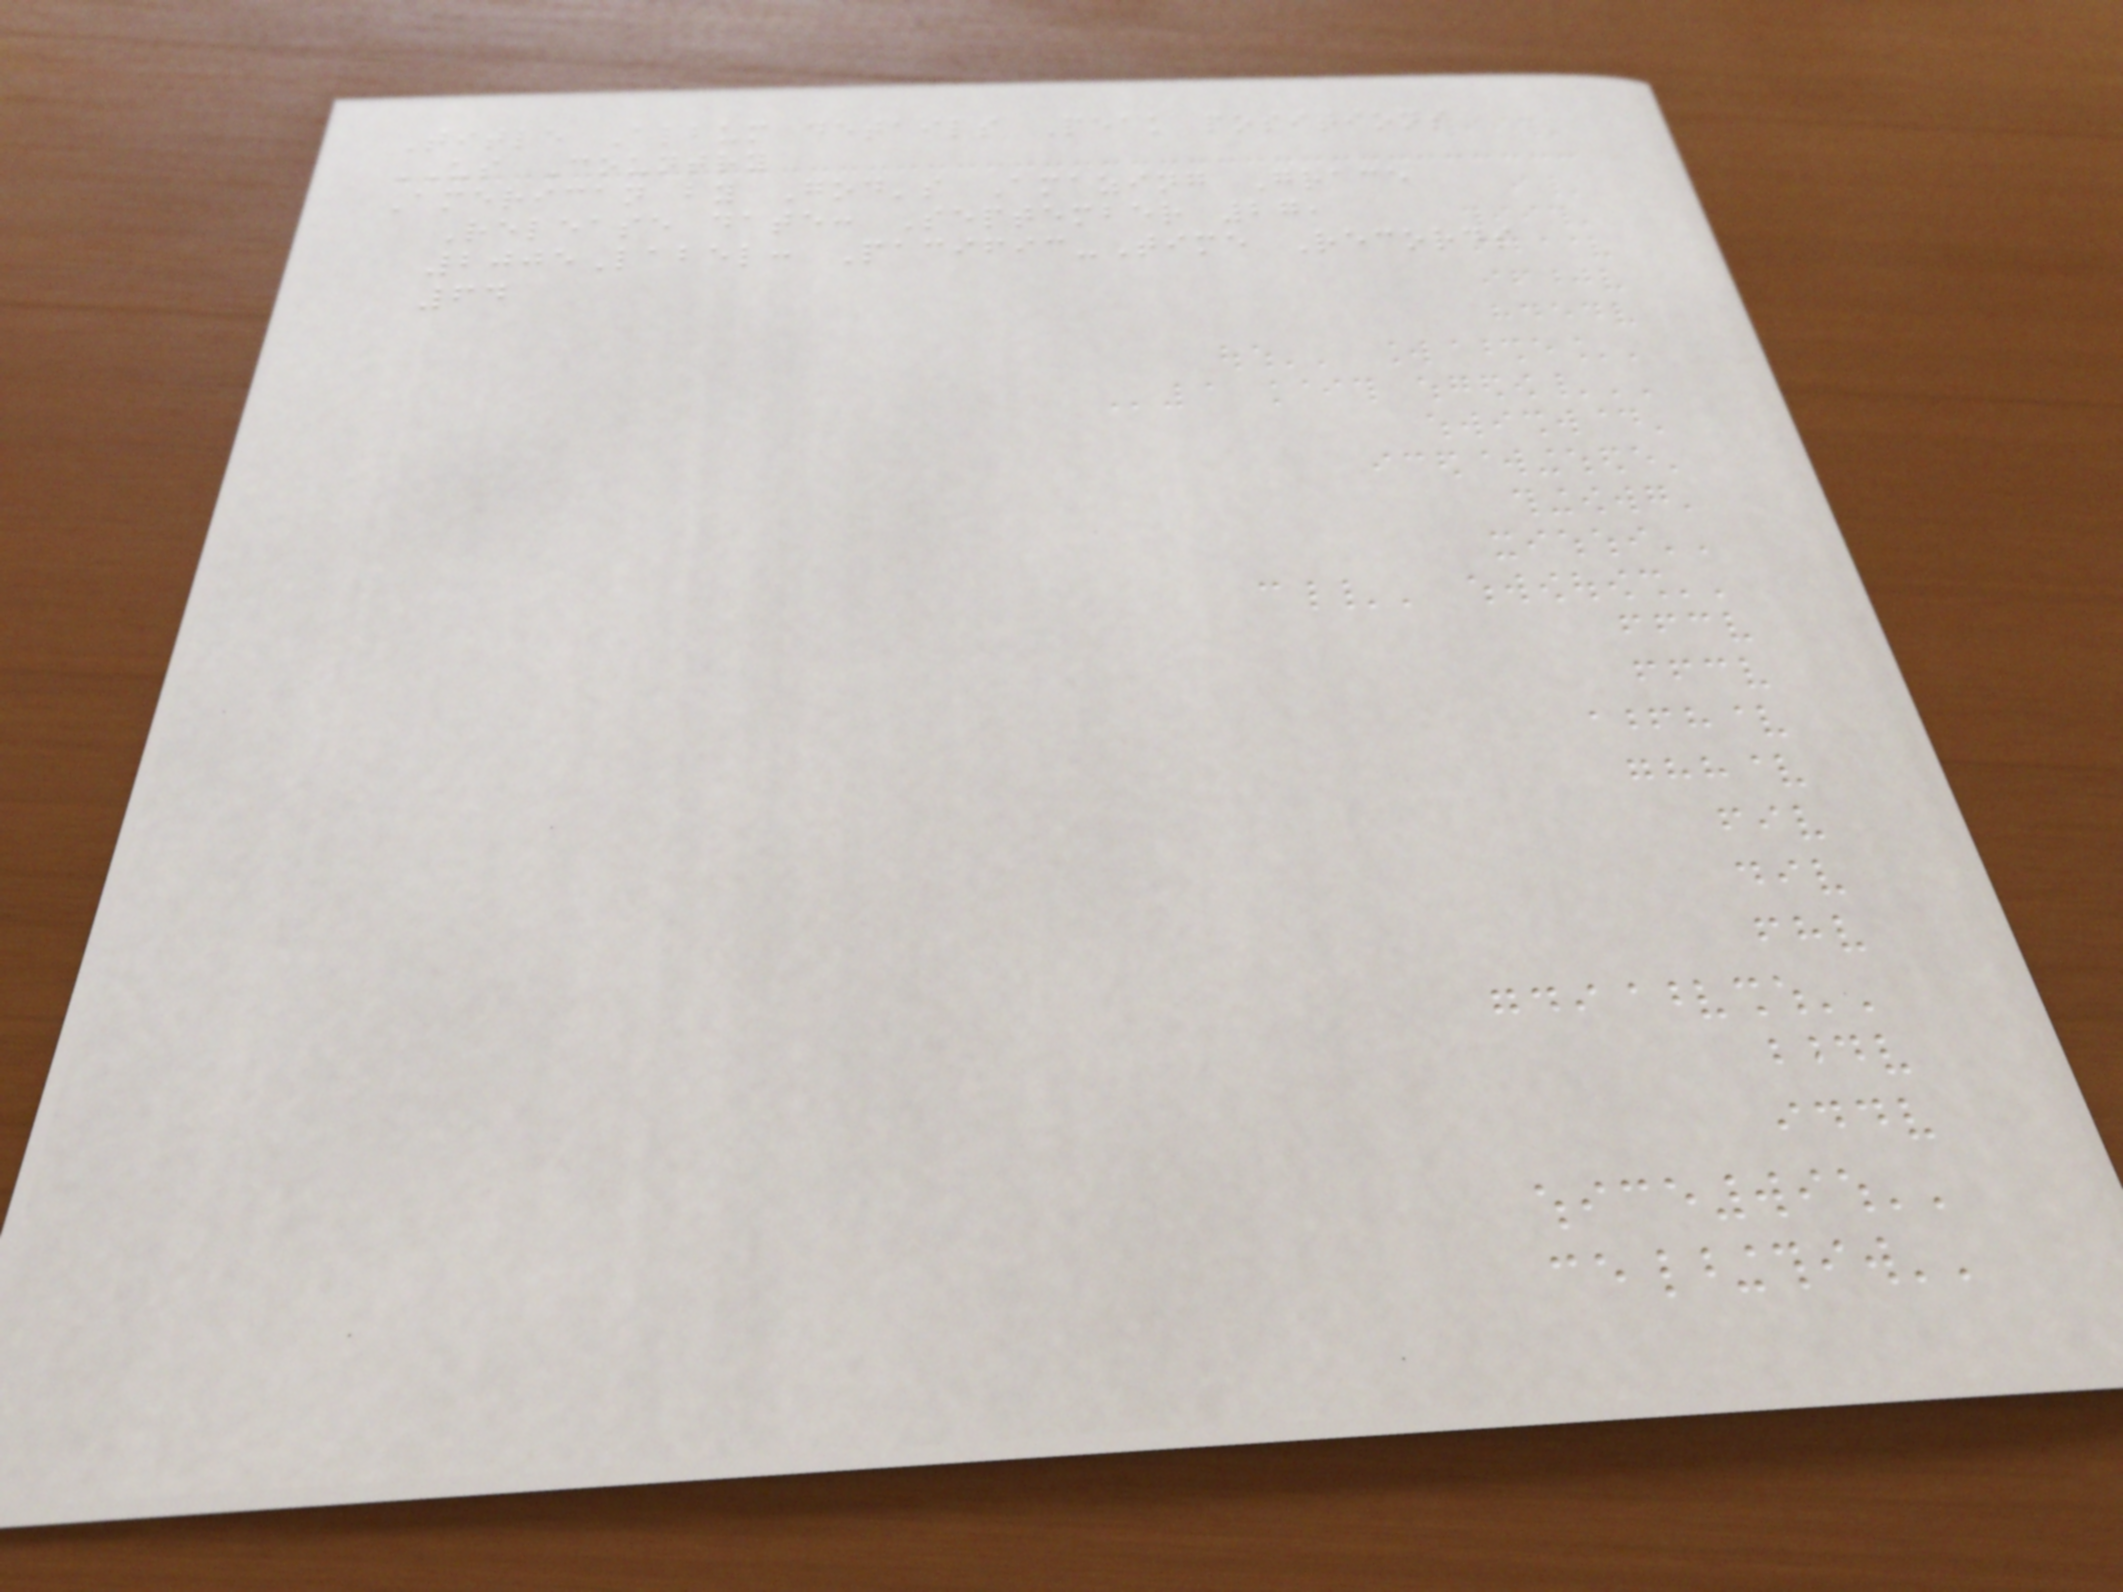Title Album details Peak positions
US Country
American by God's Amazing Grace
Release date: September 27,
2005Label: Pacific-Time Records
64
